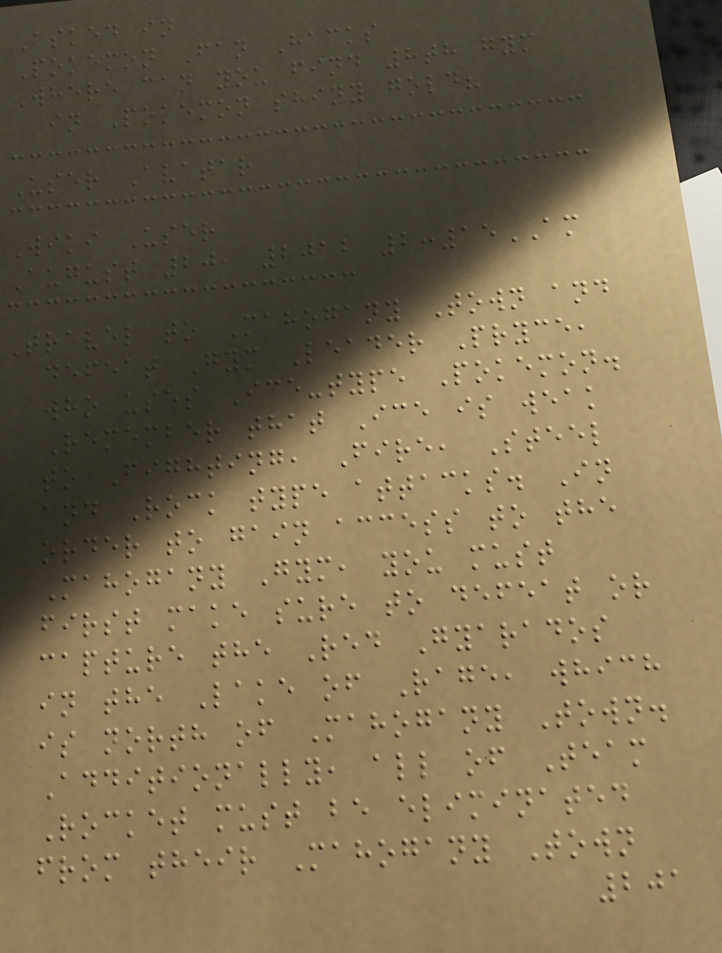Asked in
Pokemon Fan Hacks
Where can you find 8th gym
in Pokemon shiny gold?
User Avatar
Wiki User
August 20, 2012 2:15AM
Travel to Mahogany Town and
defeat Gym Leader Pryce,
who uses Ice-type Pokemon.
Remember that Ice is weak
to Fighting, Fire, Steel
and Rock type attacks. In
order to gain access to the
Mahogany Gym, you must
first make sure to defeat or
capture the Red Gyarados
in the Lake of Rage, which
is north of Mahogany Town.
Additionally, all of Team
Rocket must be eliminated
from their Mahogany Town
201
